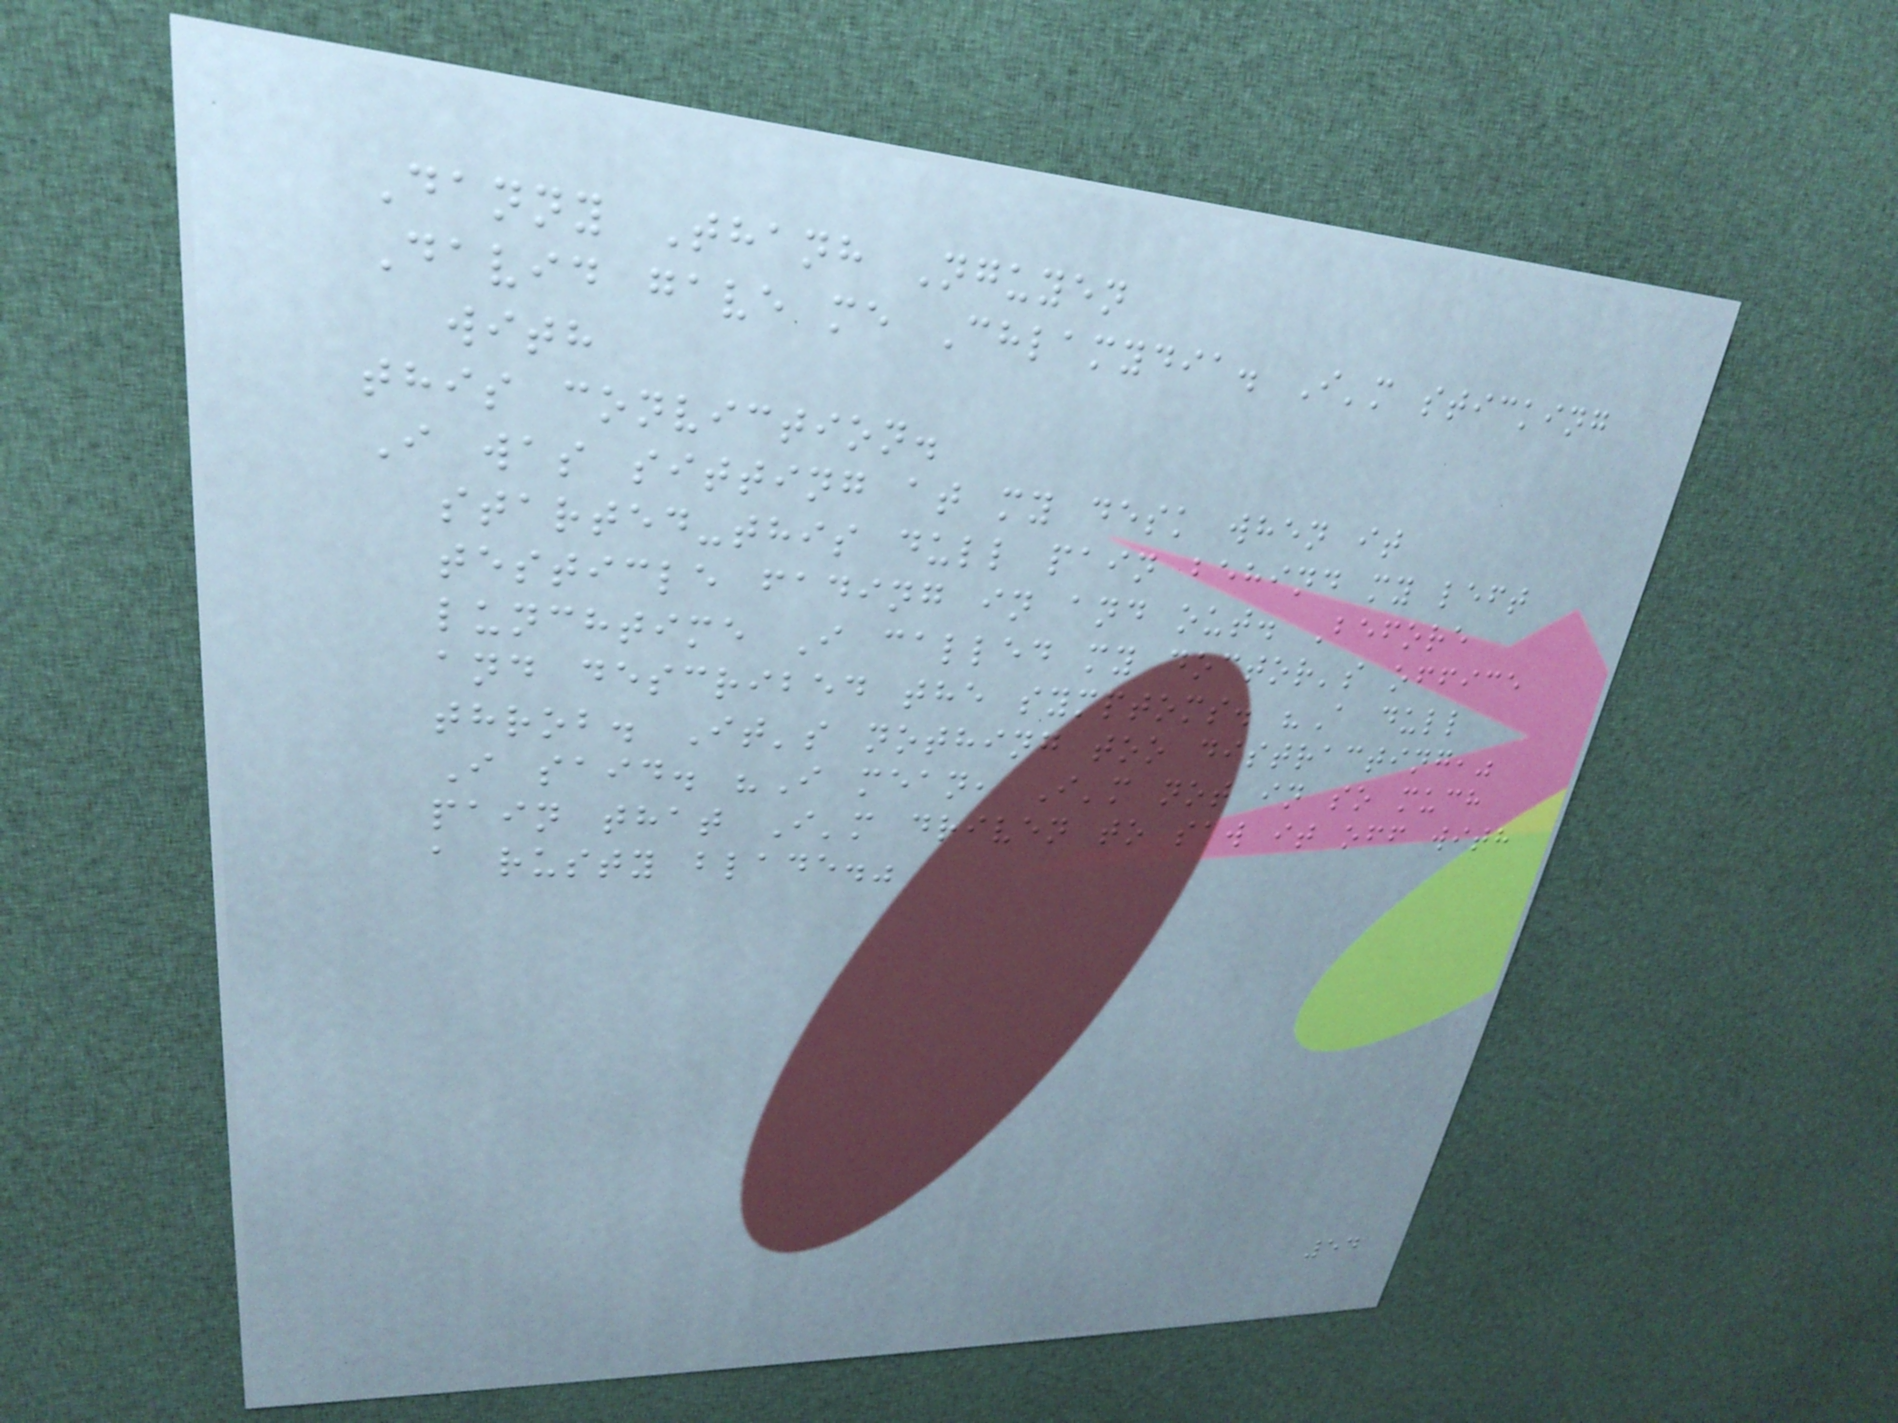Danny Thanh Nguyen
David gave me Chlamydia. I'm sticking
with
this conviction.
I was sitting at my desk when it
started-this dull pain behind my left
testicle fading in and out. Before
lunchtime I called my doctor's office
and described the symptoms. "A dull
throb. It's nothing too distracting,"
I said. "I mean, I'm not in so much
pain that I'm driven to saw it off with
a rusty blade."
54
